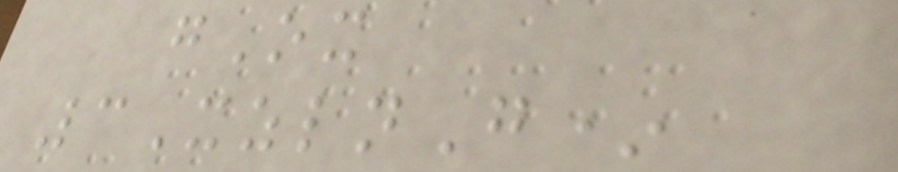gOx
3XzlnG*
